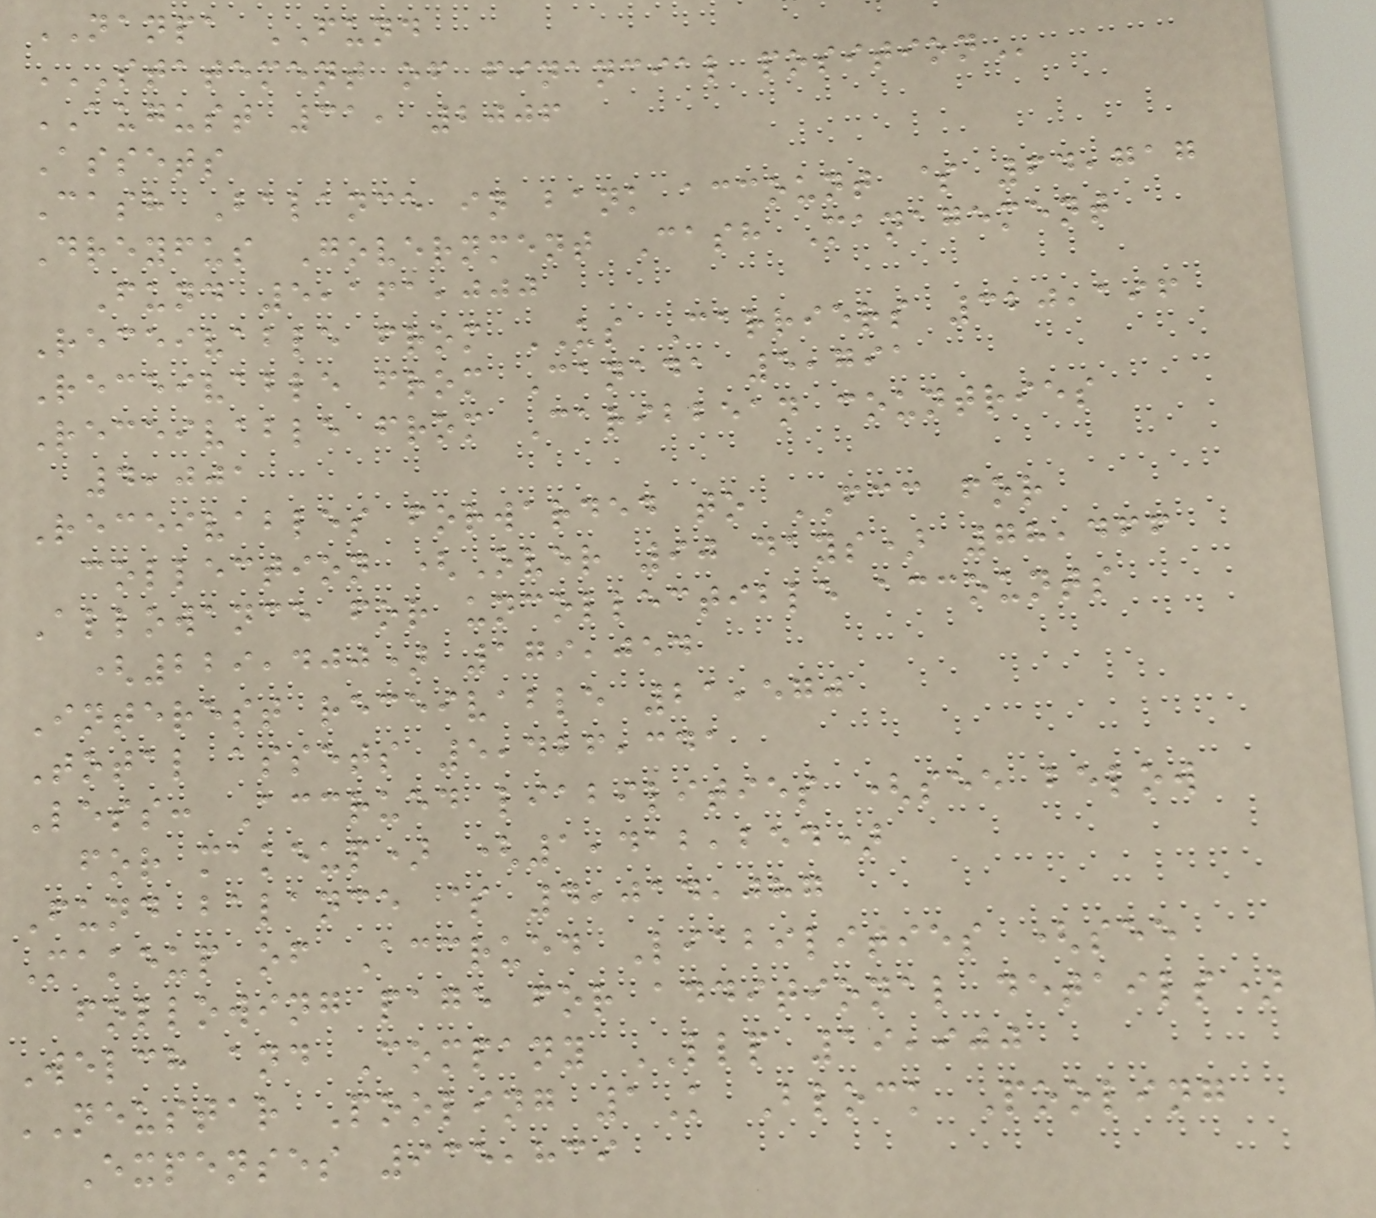NANPA FUND
STATEMENT OF FINANCIAL POSITION
AUGUST 31, 2006
Assets
Cash Balance in bank account $ 64,717
Dreyfus Government Cash Management
Fund 5,161,000
Receivable from US Carriers 320,196
Receivable from Canada 5,791
Receivable from Caribbean countries
4,001
Receivables forwarded to FCC for
collection (Over 90 days) 78,466
Allowance for uncollectible accounts
(229,400) 179,054
Interest receivable 21,570
Total assets 5,426,341
Less: Accrued liabilities (see below
for makeup) (1,412,254)
Fund balance $ 4,014,087
Makeup of Accrued Liabilities (see
following page for additional details)
Welch and Company LLP 19,900
NEUSTAR Pooling 1K Block Pooling
Expenses 935,839
